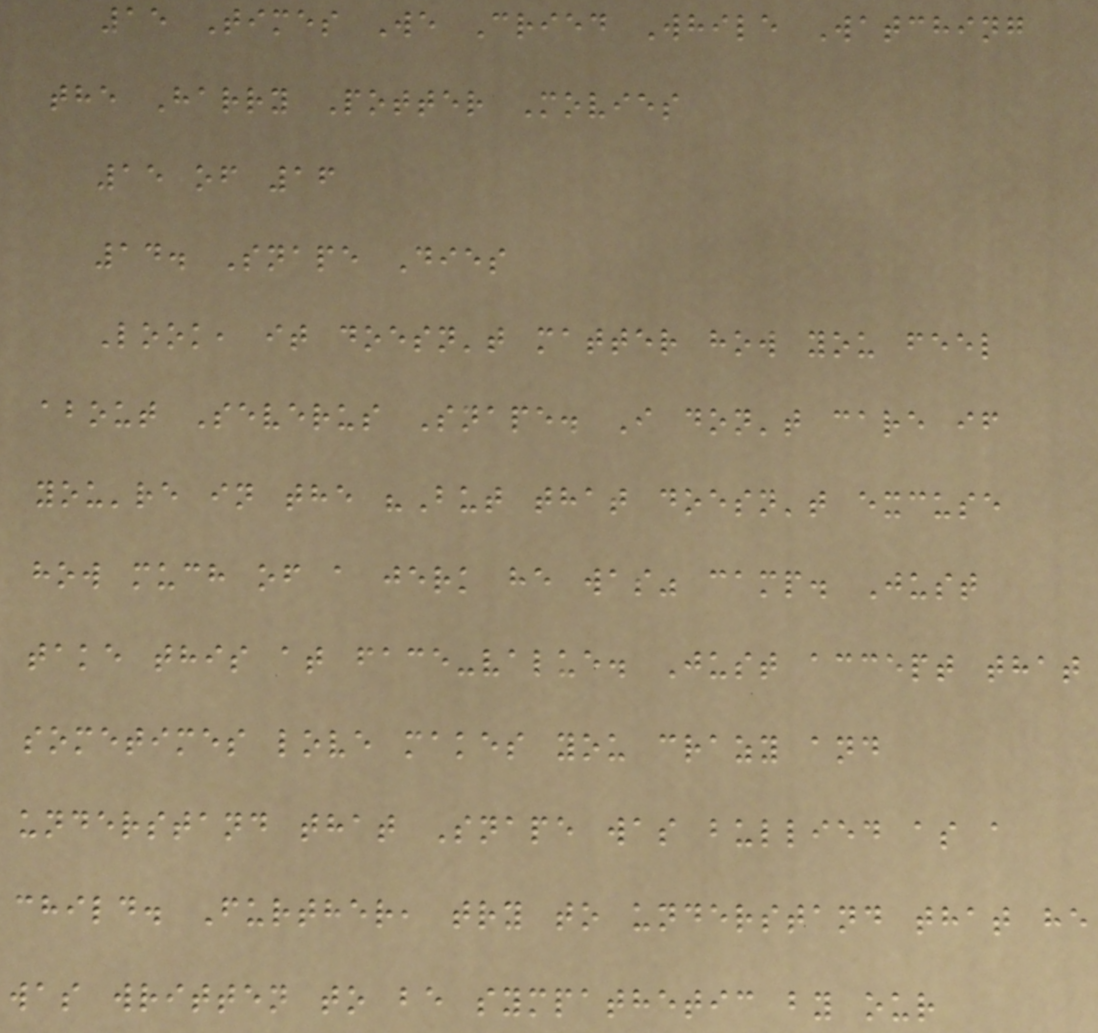15 Times We Cried While Watching
the Harry Potter Movies
15 of 16
14. Snape Dies
Look, it doesn't matter how you feel
about Severus Snape. I don't care if
you're in the "But that doesn't excuse
how much of a jerk he was" camp. Just
take this at face-value. Just accept that
sometimes love makes you crazy and
understand that Snape was bullied as a
child. Further, try to understand that he
was written to be sympathetic by our
